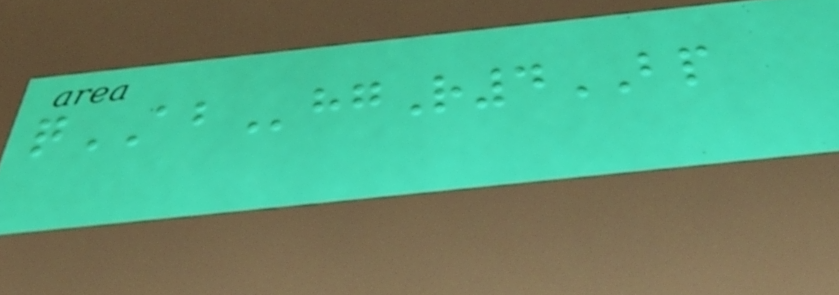qABhgR4BP
